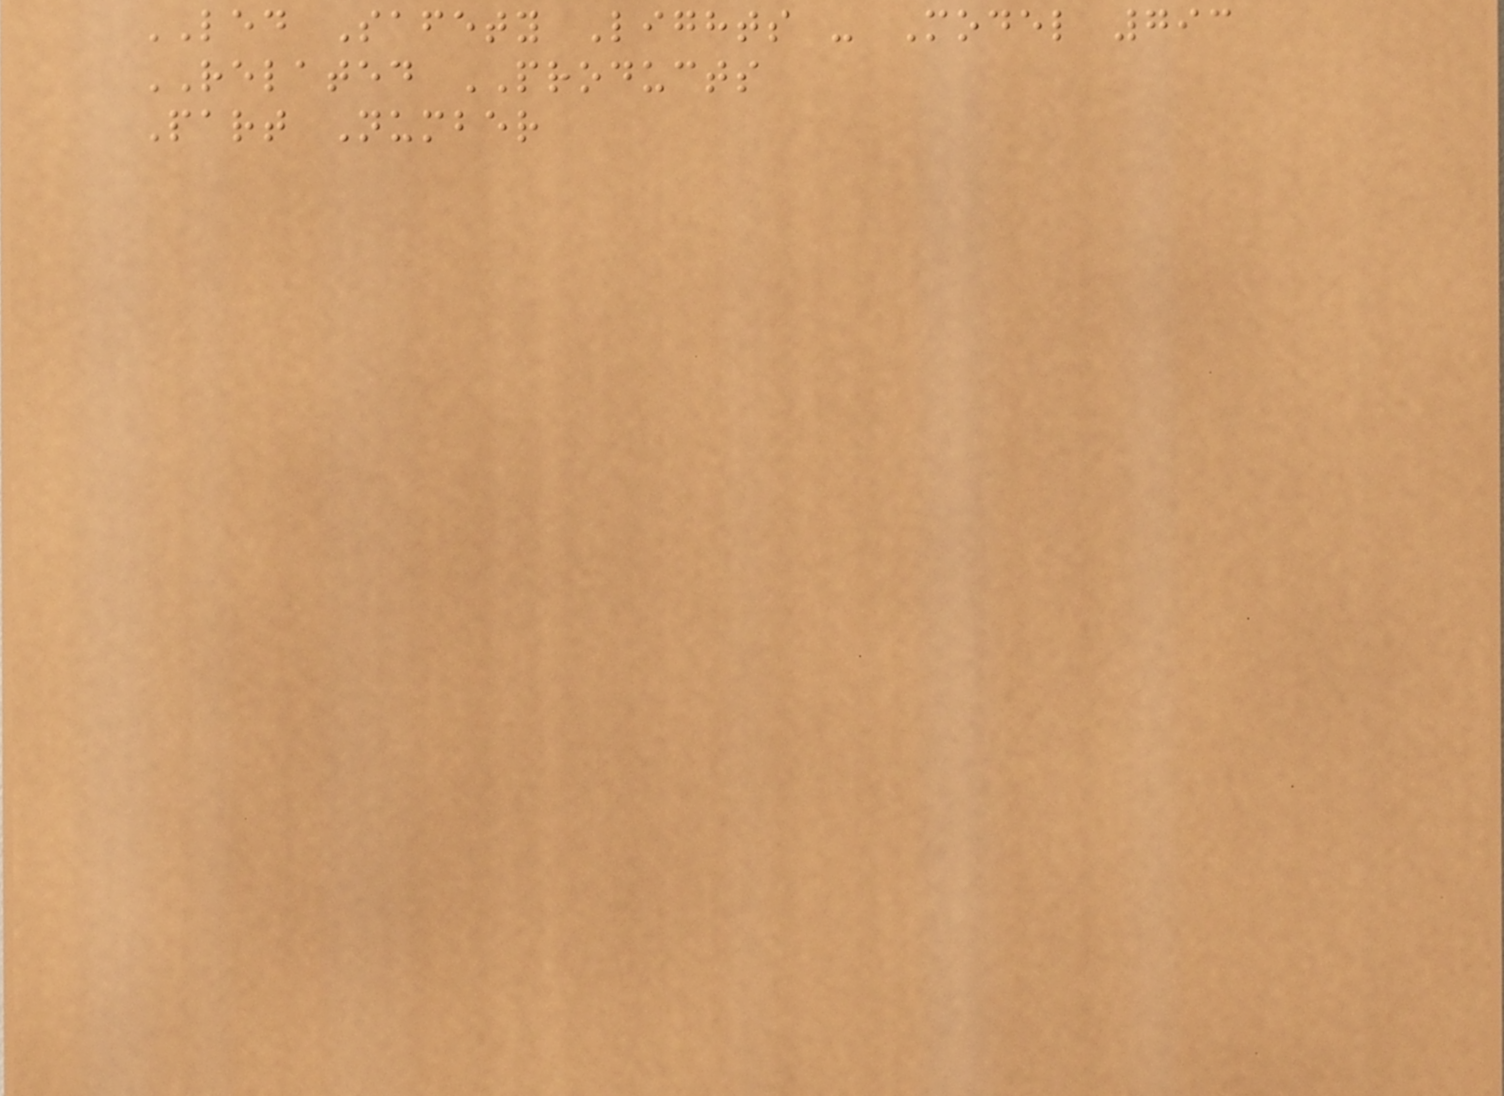LED Safety Lights - Model 793
RELATED PRODUCTS
Part Number
